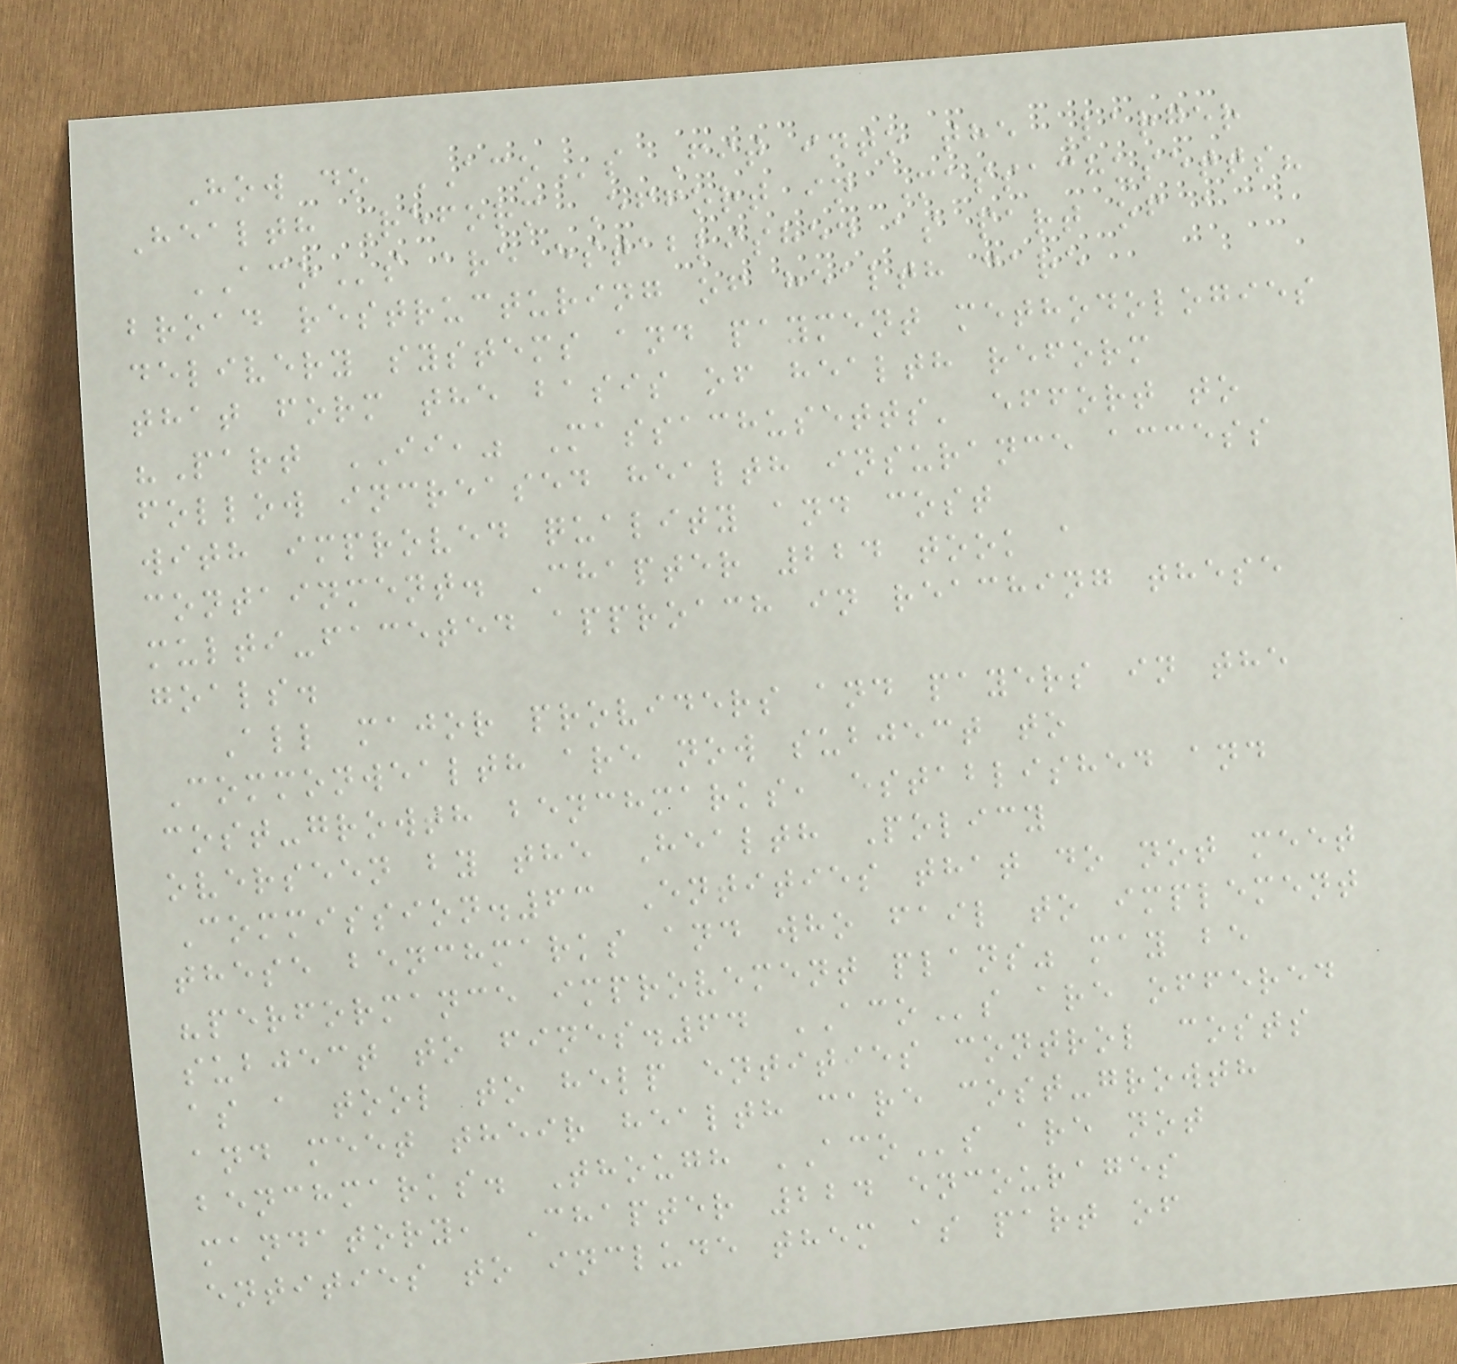How do ACOs Fit into the Larger
Health Reform Effort in Massachusetts?
ACOs are established as part of a
broad restructuring of health care
delivery systems and payment methodologies
that form the basis of health reform
"Part II," Massachusetts' effort to
follow increased health insurance access
with improved quality and cost
containment. Chapter 224 took a
multi-faceted approach in reaching these
goals.
All major providers and payers in the
Commonwealth are now subject to
cost-growth benchmarks, established and
overseen by the Health Policy
Commission.63 Entities that do not meet
these benchmarks and who fail to implement
"performance improvement plans" may be
subject to fines.64 ACOs are offered
as a tool to help entities control costs
and meet their health care cost-growth
benchmarks. Though ACOs are not
mandatory, Chapter 224 encourages
entities to include them as part of
